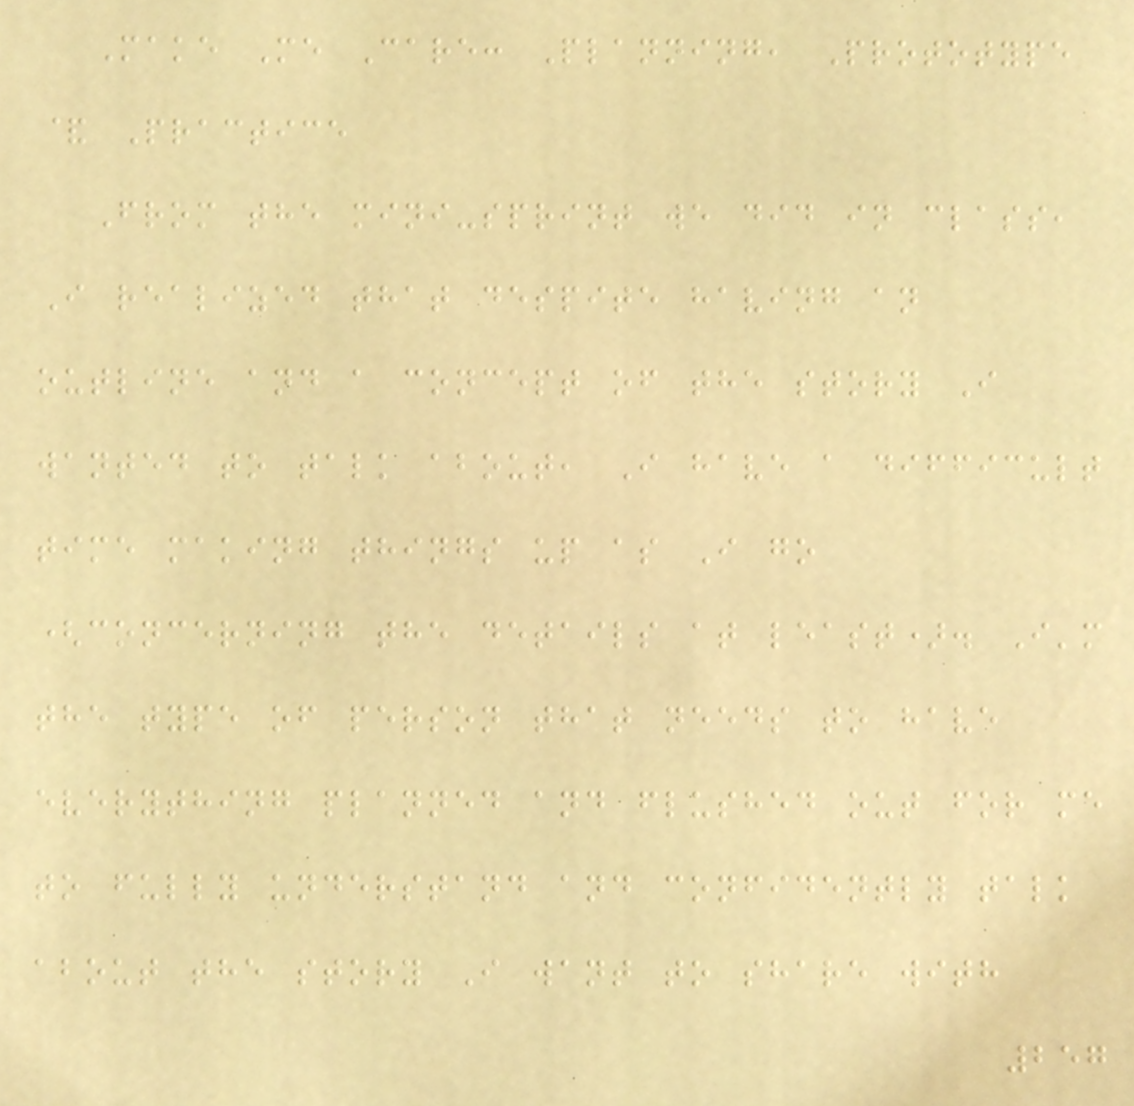Make Me Care: Planning, Prototype
& Practice
From the mini-sprint we did in class,
I realized that despite having an
outline and a concept of the story I
wanted to talk about, I have a difficult
time making things up as I go
(concerning the details at least). I'm
the type of person that needs to have
everything planned and flushed out for me
to fully understand and confidently talk
about the story I want to share with
257
